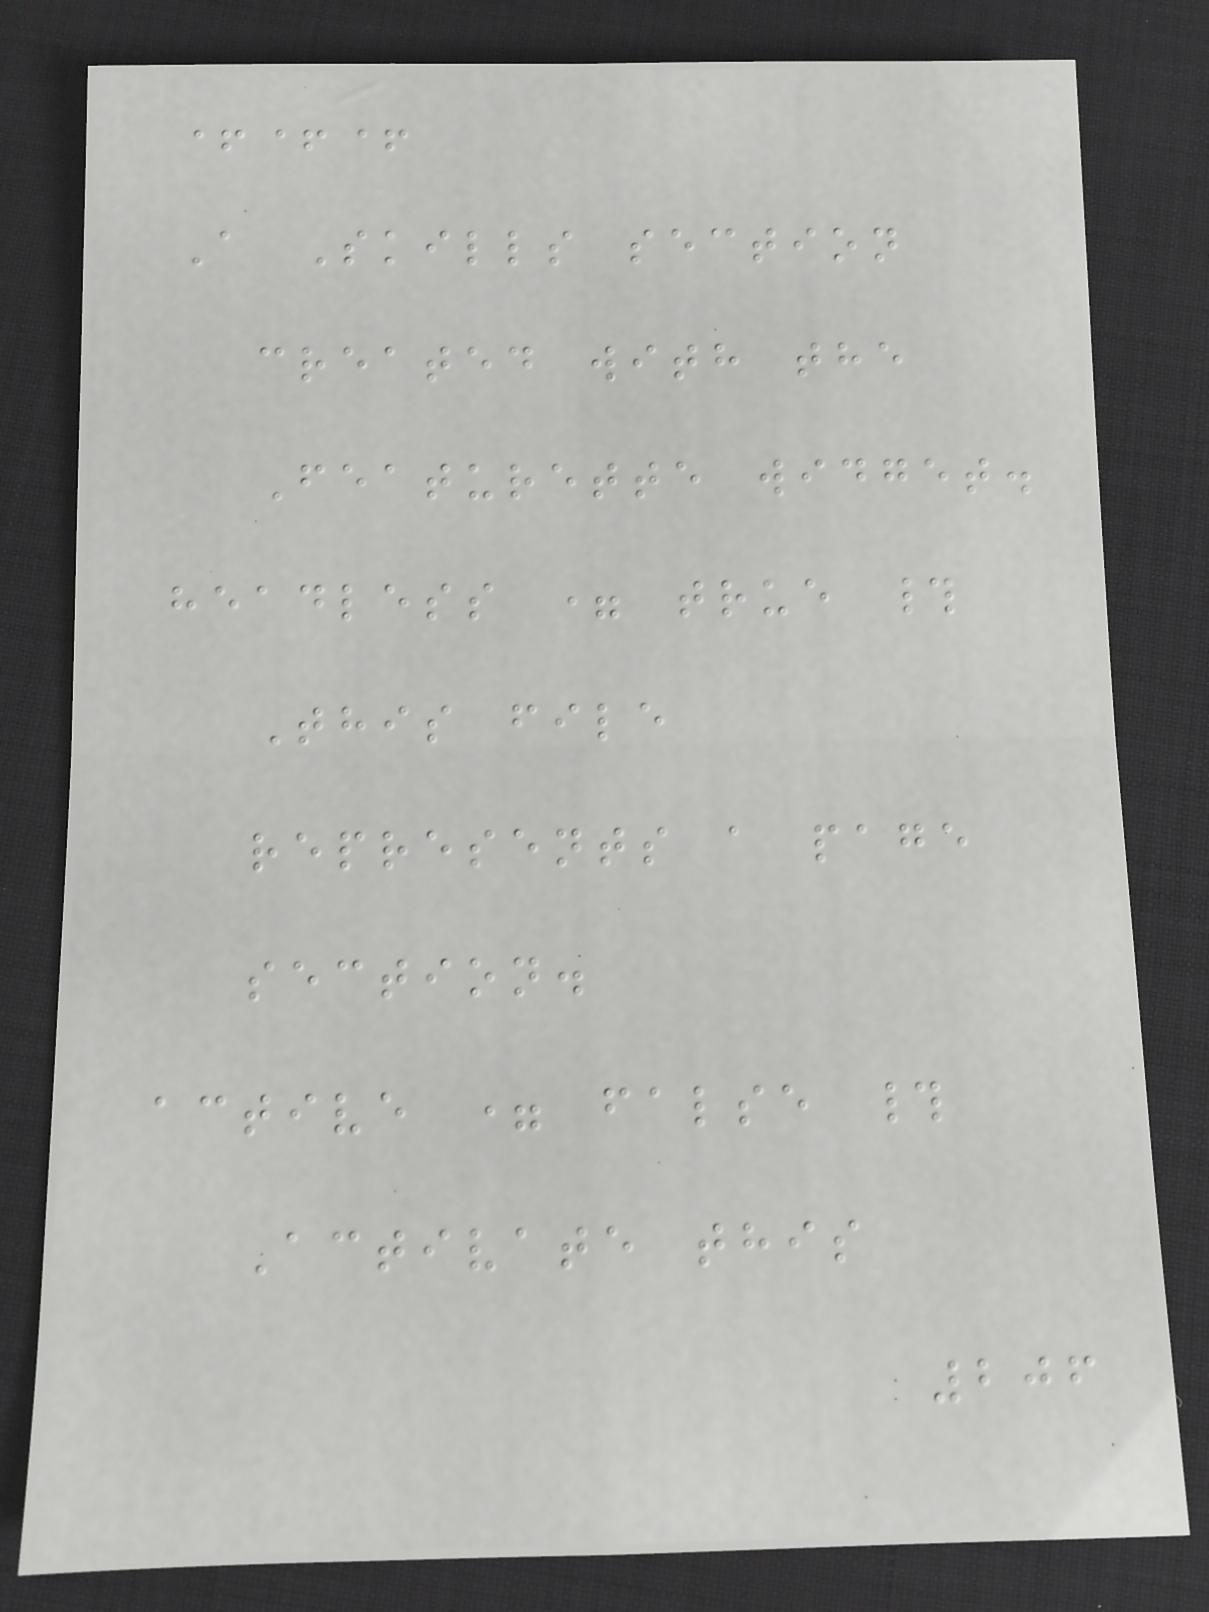+++
A Skills section
created with the
Featurette widget.
headless = true #
This file
represents a page
section.
active = false #
Activate this
206
